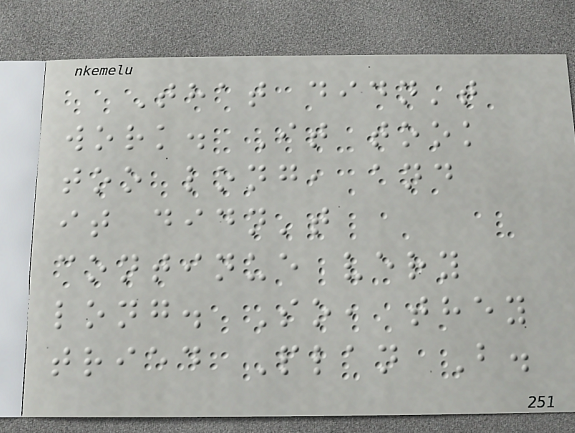That didn't
work. It took
too long, and
it didn't
continue very
long. So, they
tried Plan B.
